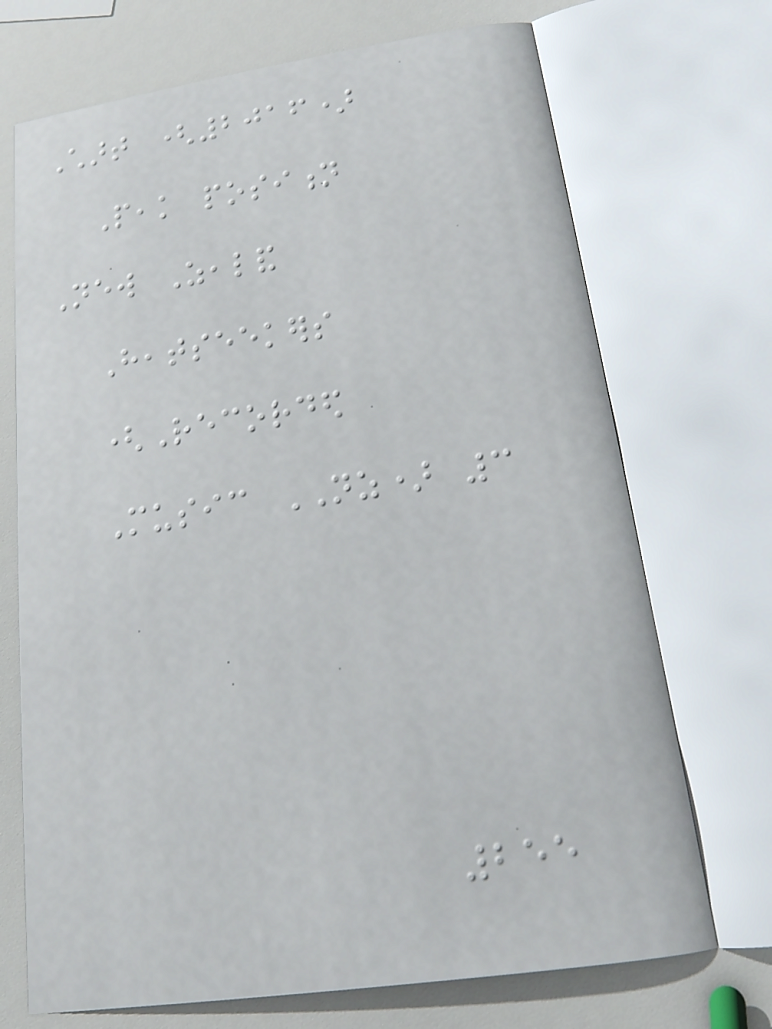Chart (2016)
Peak position
New Zealand
Heatseekers
(Recorded
Music NZ) 3
255
